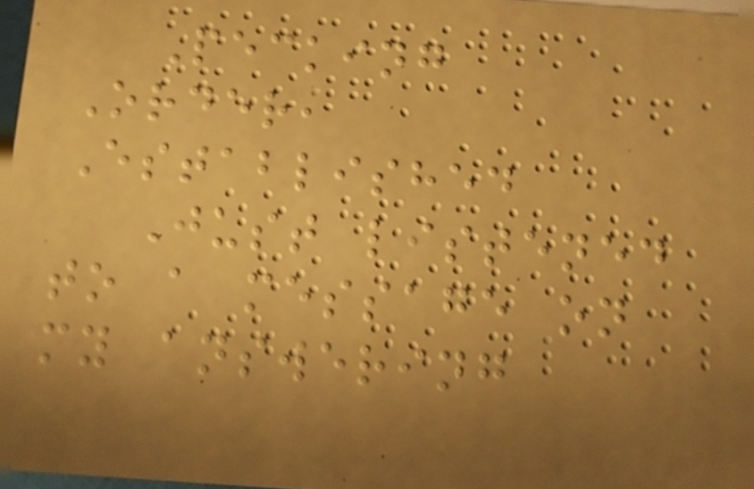Pecking
Order,
Established
Just listened
to a message on
my answering
